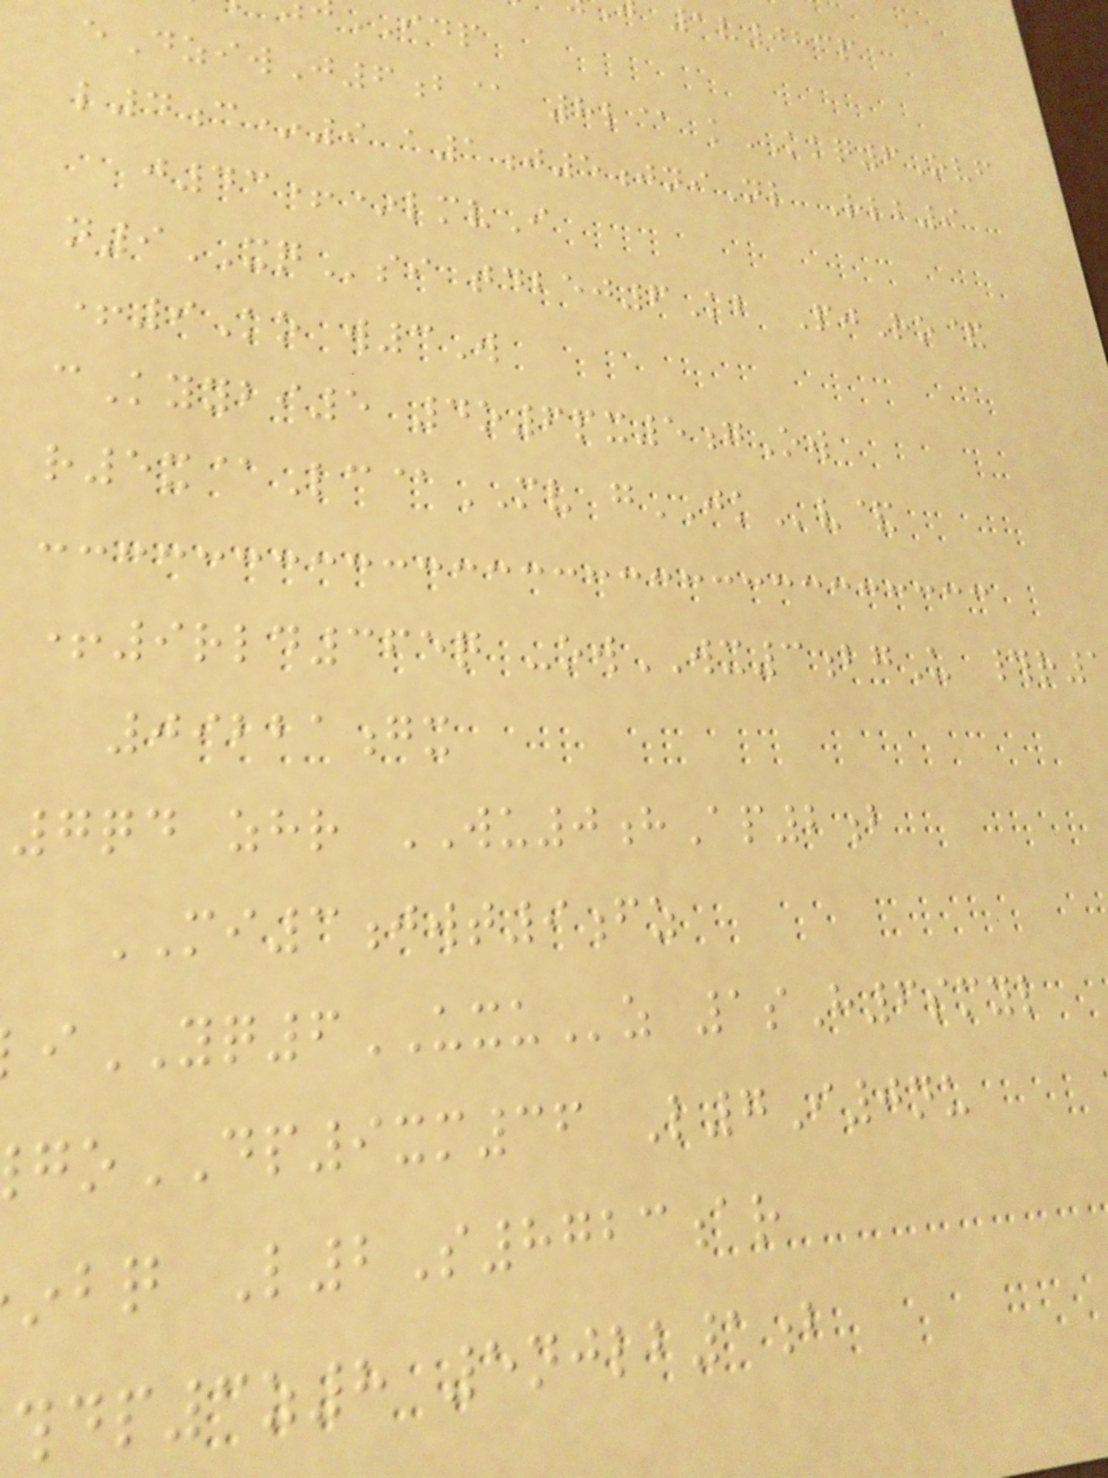1v083p
IDP
eDziwJ6b@ 8l@ kKKQ6Ovf
l4c*9 a1j5jniNl Rlb9
j43+*lmvI
n9XQsi tdbej6Kb PjRo&
+9Ko w3W
cKyybi5 4o6px5gOw
r5x@Lc@MV gJKv&
+9rld365q -owWX3bgU #r
09221gx
7qd zhr WU0hAp2b
MI3jwt9fz
iYQ6UXUz 1sH6smyl
oDP9xm36 L7I0nu
bq L2S8723ar
dp3z8 5njlb1b
